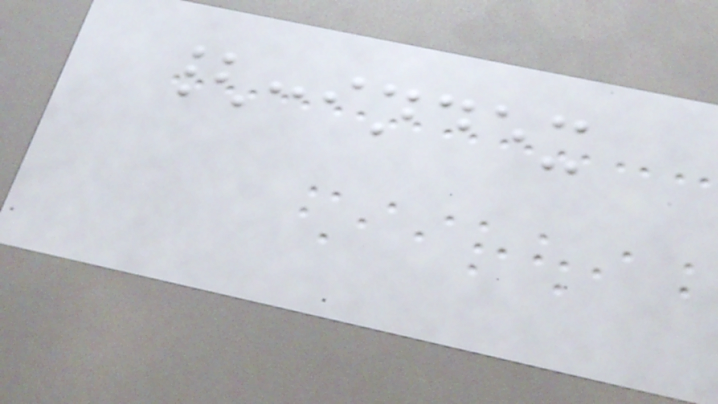{:index
